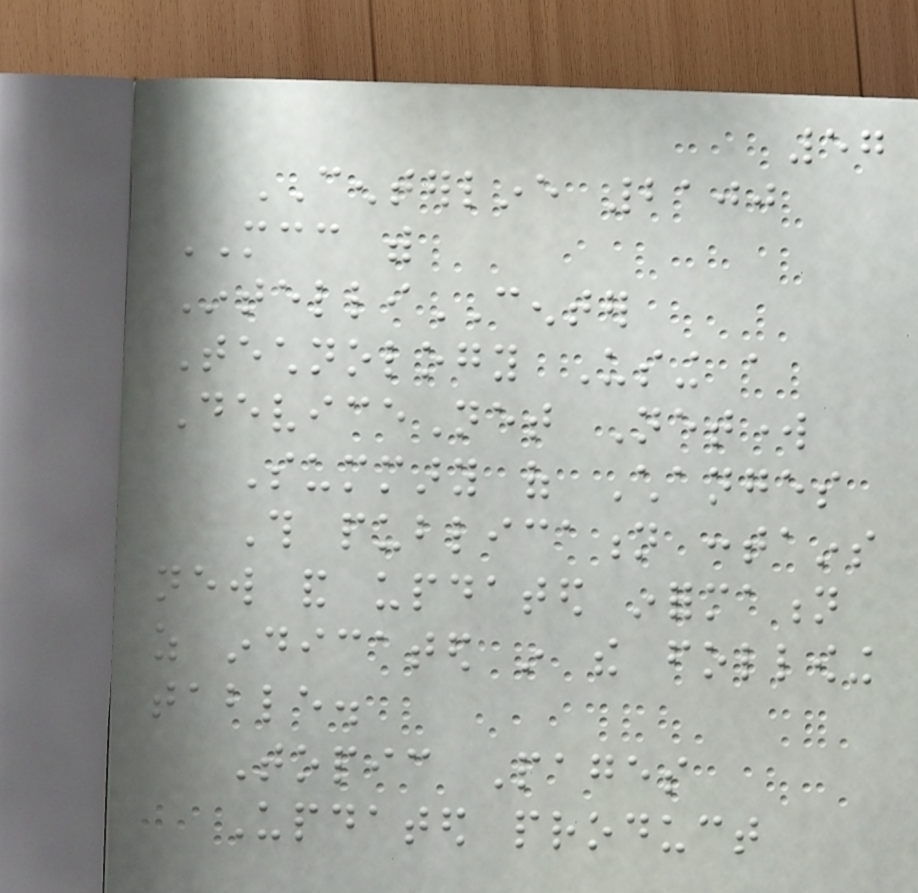57
CENTERLINE 2100
MCC with
IntelliCENTER
Technology Using a
DeviceNet Network
Summary of Changes
This publication contains
new and updated information
as indicated in the following
table.
Topic Pages
Updated product
